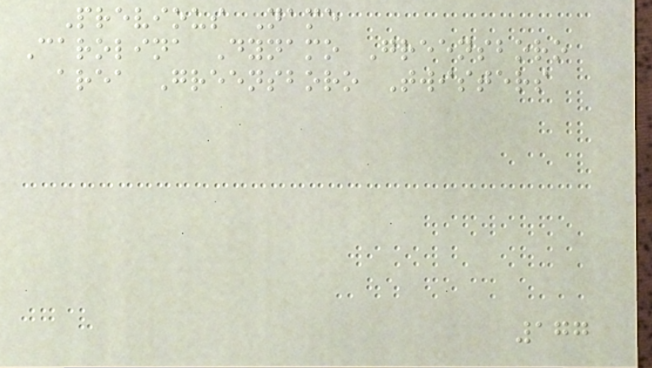Previous Name
Carolina Dynamo Greensboro
area Greensboro Twisters
177
